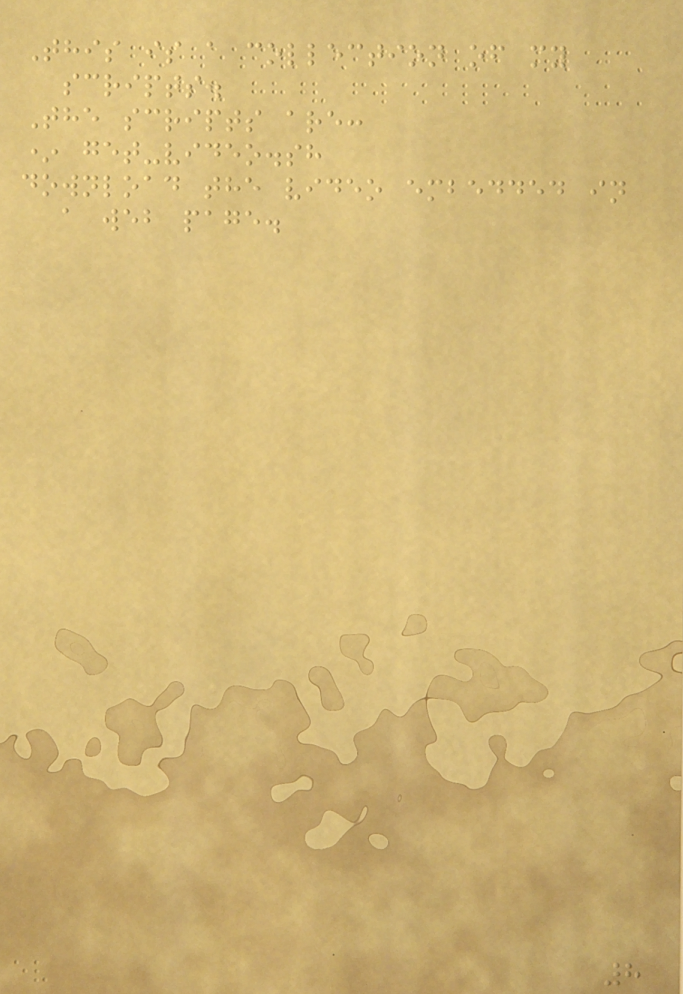This is a collection of my
scripts.
The scripts are:
* get-video.sh
download the video embedded in
a web page.
8
